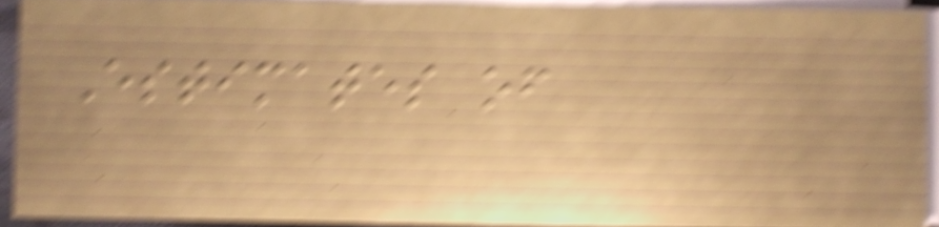Estimates of
